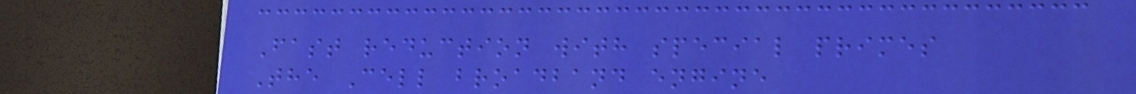Fast reduction with special primes
The Cell broadband engine
